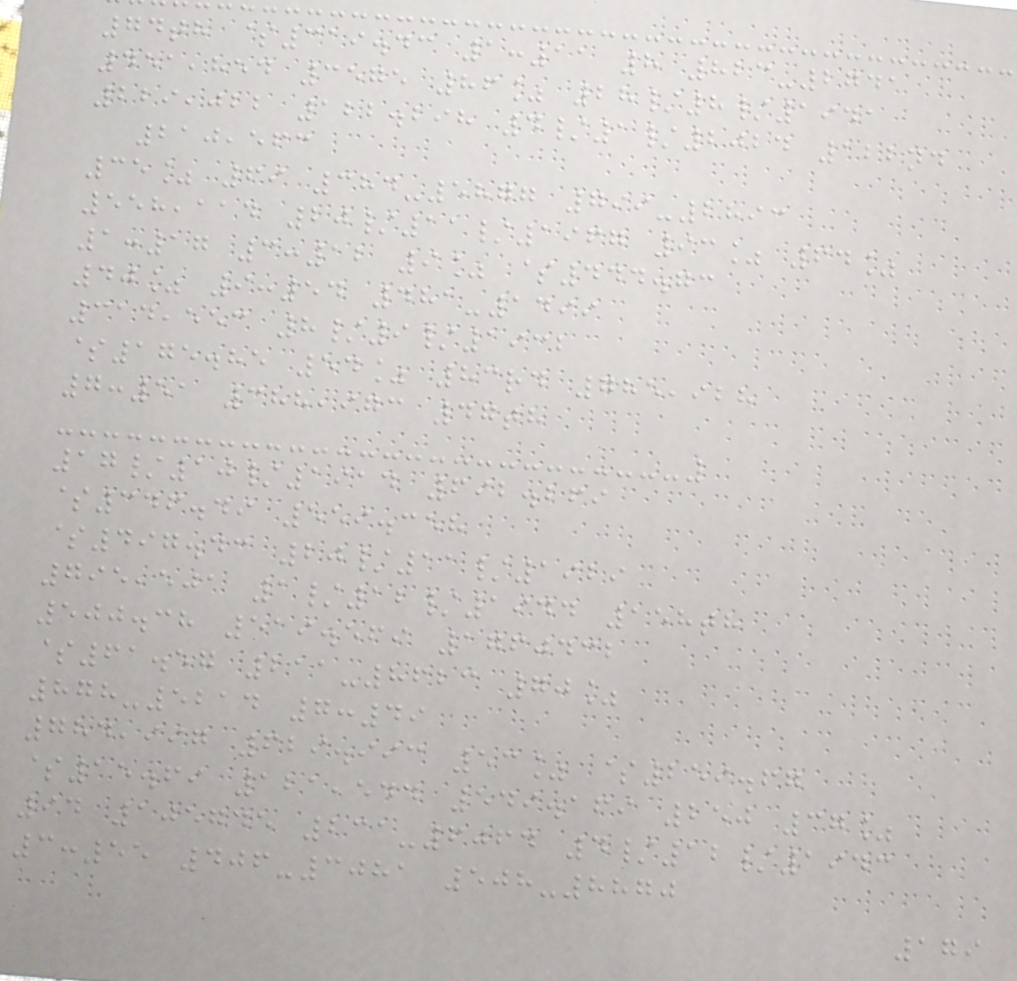74th $319.43 1:11 8 823-2741
451,854 3575 86% 28/8/1941
229,022 122.298 4/1/2024 122nd
210,563
35% 69 384-5877 799-2893
558,114 20/11/1967 93% 64%
1:17 3:12 9% $444.73
40% 9:54 481-1499
314,553 8/9/1932
$175.85 54% 83rd 785,928
7:51 388,973 47th
17/10/1914 692.269
$346.49 559.358
$497.43 20/11/1929
795,501 1/12/1944 158th
500.38 519.569 1760432
$61.57 211-8623 70%
878-5214 7:49
784,997 629.993 53% $259.67
$15.69 121,544 549.169 250 37%
94 105745 231-6064 4/12/1943
3:55 406-3081 508-8870
179
